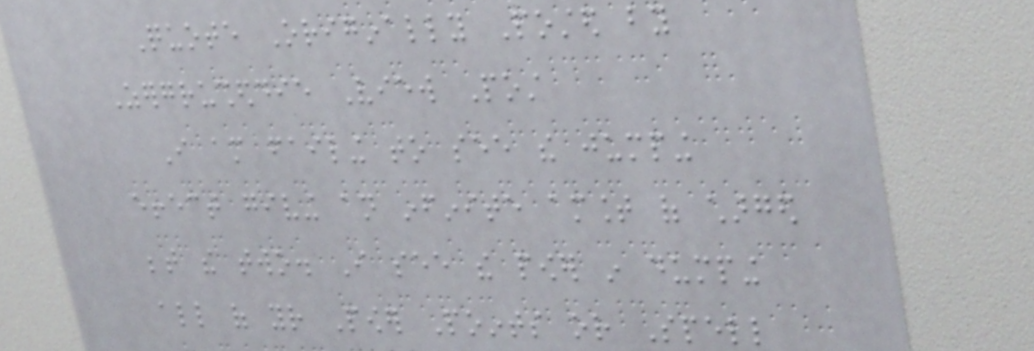Quote Originally Posted by
Zergrusheddie View Post
I am failing to see the jumping
effect giving an infinite amount of charged
between the two. I see the power in dumping
all of your Power Points or Spell
